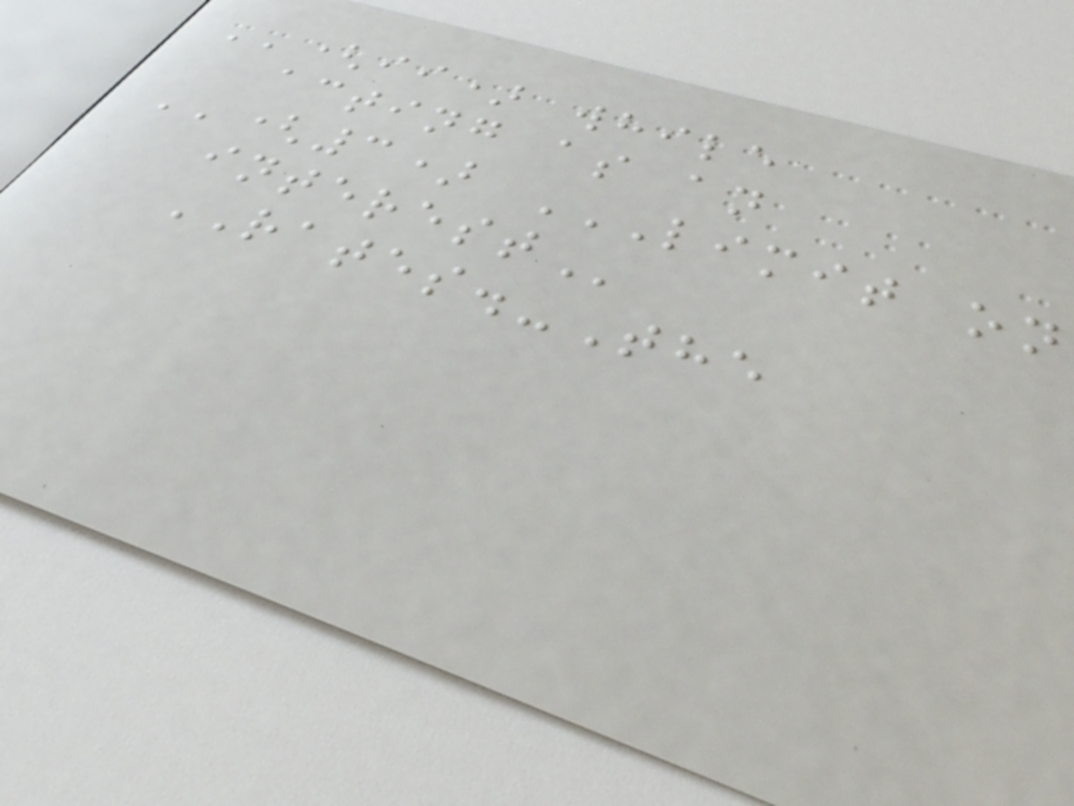''(ii) while
acting as an
''(3) LIMIT ON
INTEREST
RATES.-The
